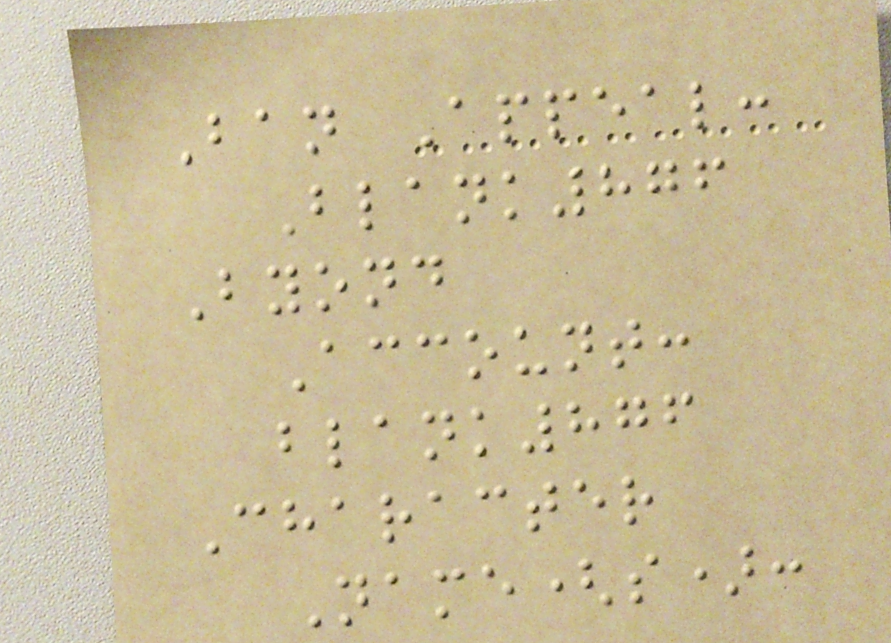Ban Appeal:
Blank876
Byond
Account:
blank876
Character
Name(s):
